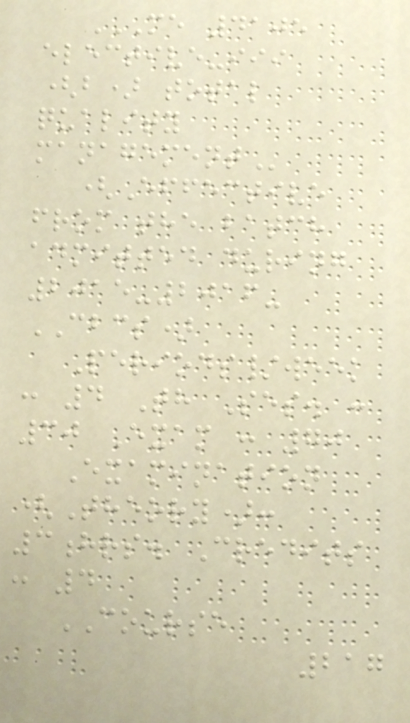ME 4105
ELECTIVE-III
(B) TOTAL
QUALITY
MANAGEMENT
(Effective
from the batch
admitted during
2015-2016-
CBCS)
Periods/week
: 4 Th Ses. :
30 Exam : 70
Examination
(Theory):
3hrs. Credits
: 4
COURSE
217
